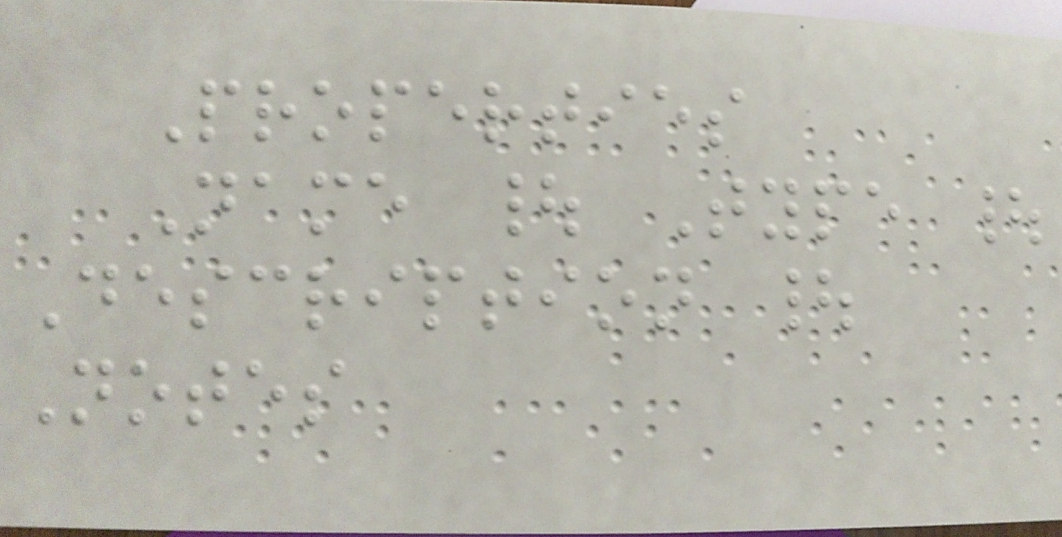Properties
Name | Type |
Description |
Notes
